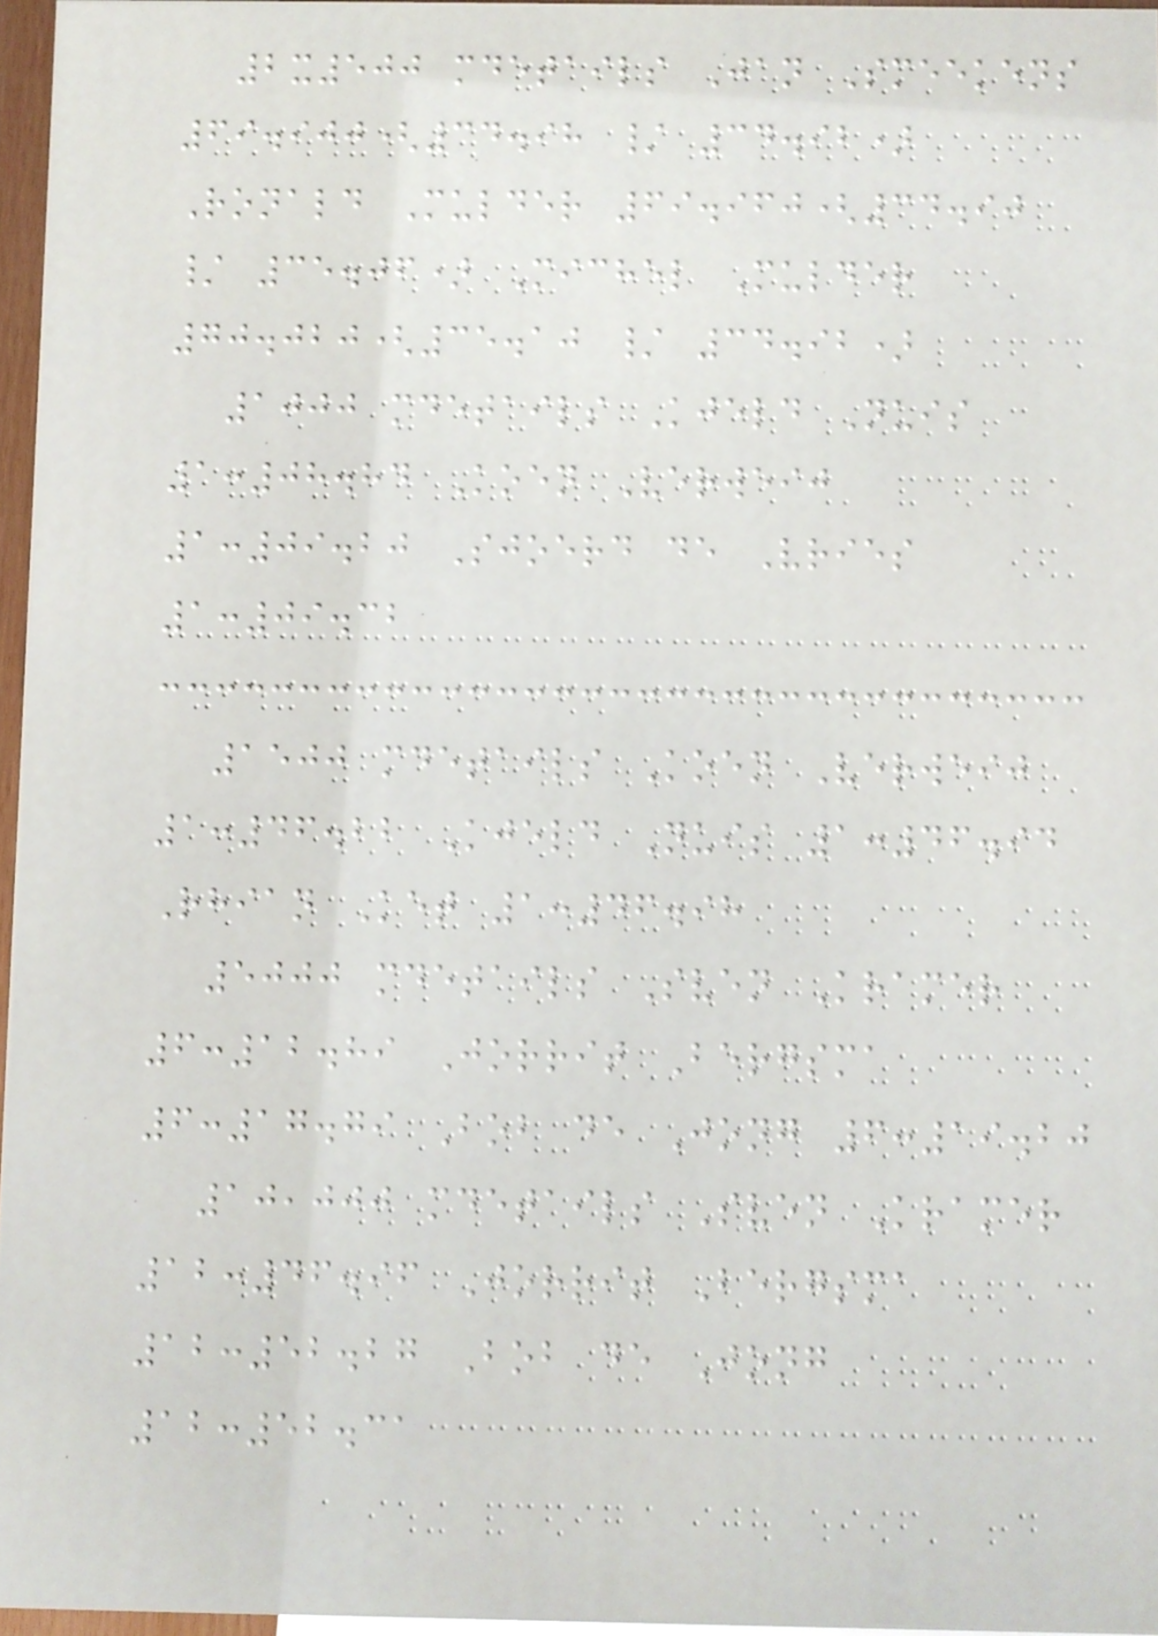2x500 mdetails Jan Smeekens
69.900(34.98 / 34.92)
Ronald Mulder 69.960(34.90
/ 35.06) Michel Mulder
70.020(35.10 / 34.92)
1000 mdetails Kjeld Nuis
1:08.84 Koen Verweij
1:09.20 Sjoerd de Vries
1:09.32
1500 mdetails Koen Verweij
1:46.22 Kjeld Nuis 1:46.94
Rhian Ket 1:46.98
5000 mdetails Sven Kramer
6:12.89 Jorrit Bergsma
6:17.79 Bob de Jong 6:19.20
10,000 mdetails Sven Kramer
12:46.96 Jorrit Bergsma
12:52.27 Bob de Jong
12:52.31
